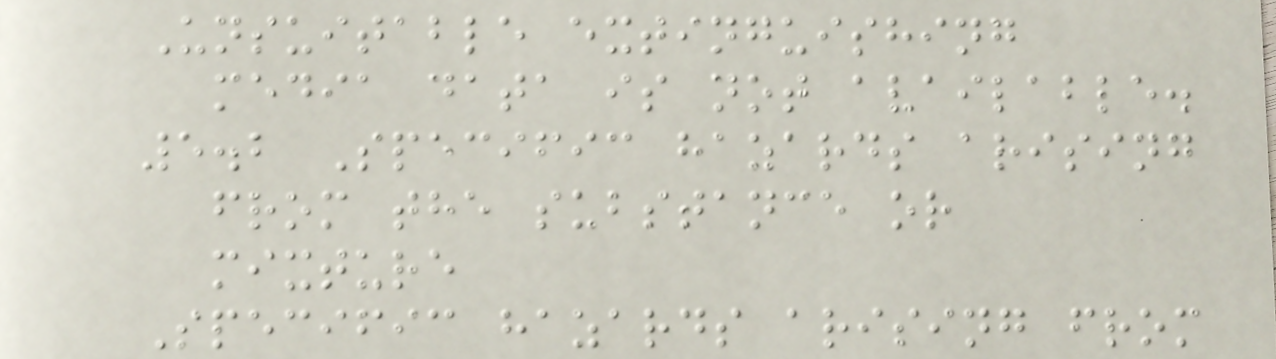Unsuitable extinguishing
media data is not available.
5.2 Specific hazards arising
from the substance or
mixture
Specific hazards arising from
